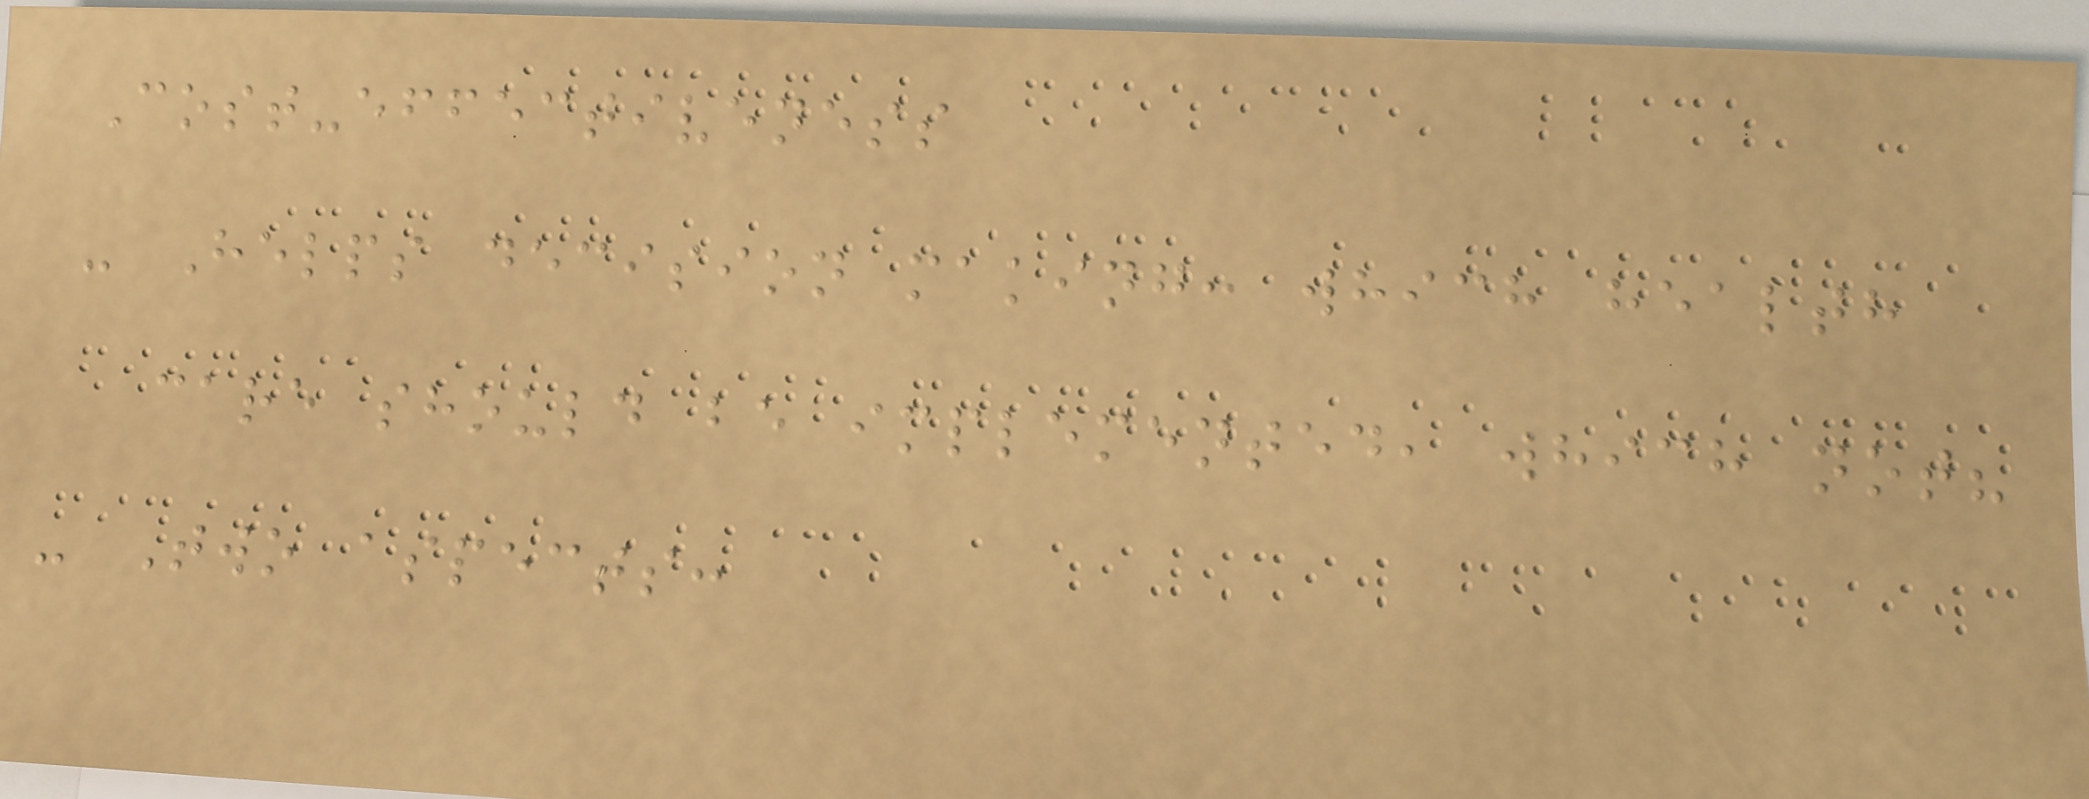Cost-effectiveness
- Helps decision making: which health
care should be implemented, which not?
- Two aspects:
